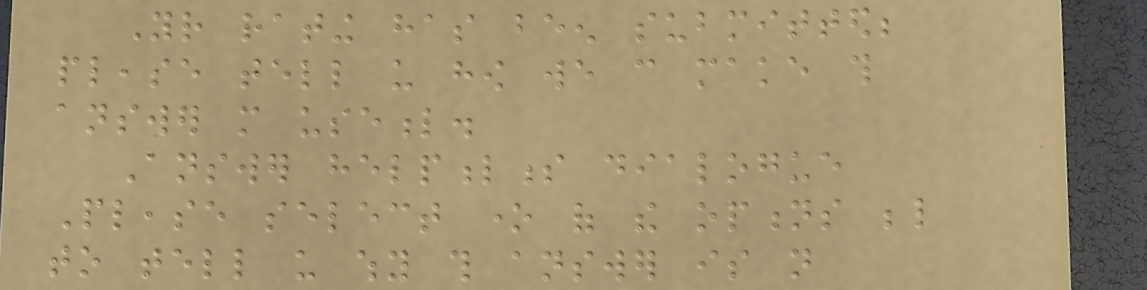Your rating has been submitted;
please tell us how we can make this
answer more useful.
Answer helpfulness dialogue
Please select one of the options below
to tell us why this answer is not
